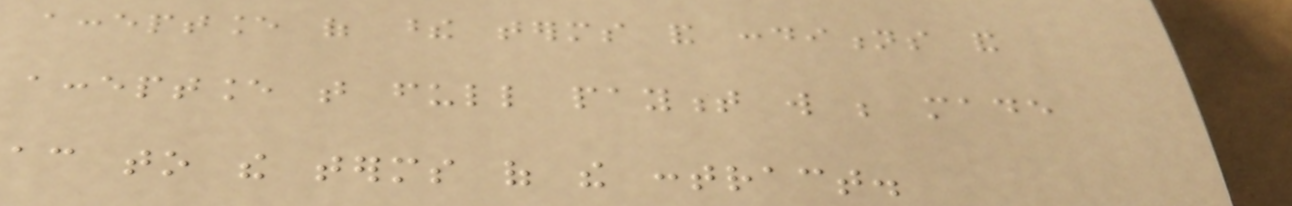acceptance of these terms and conditions and
acceptance that full payment will be made
according to the terms of the contract.
